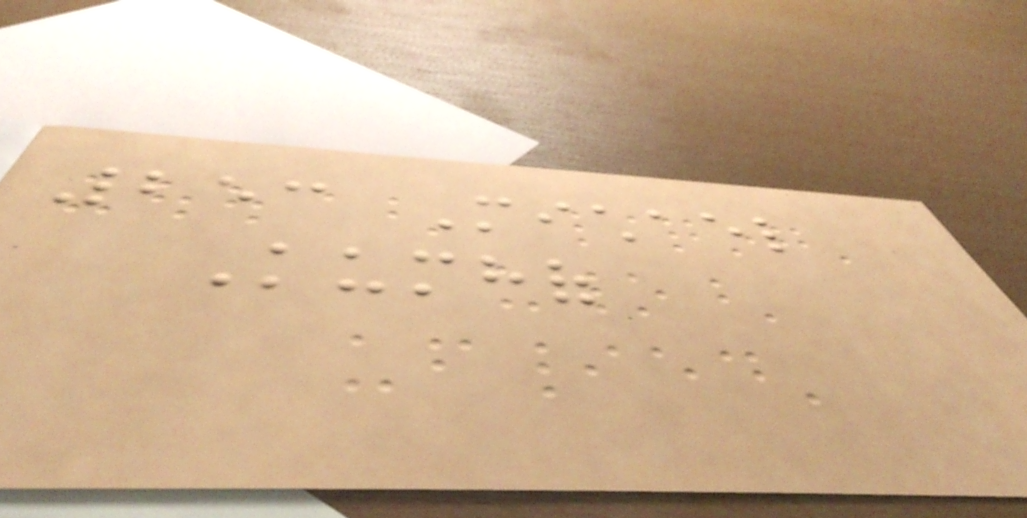253 Michael
Kumhof
